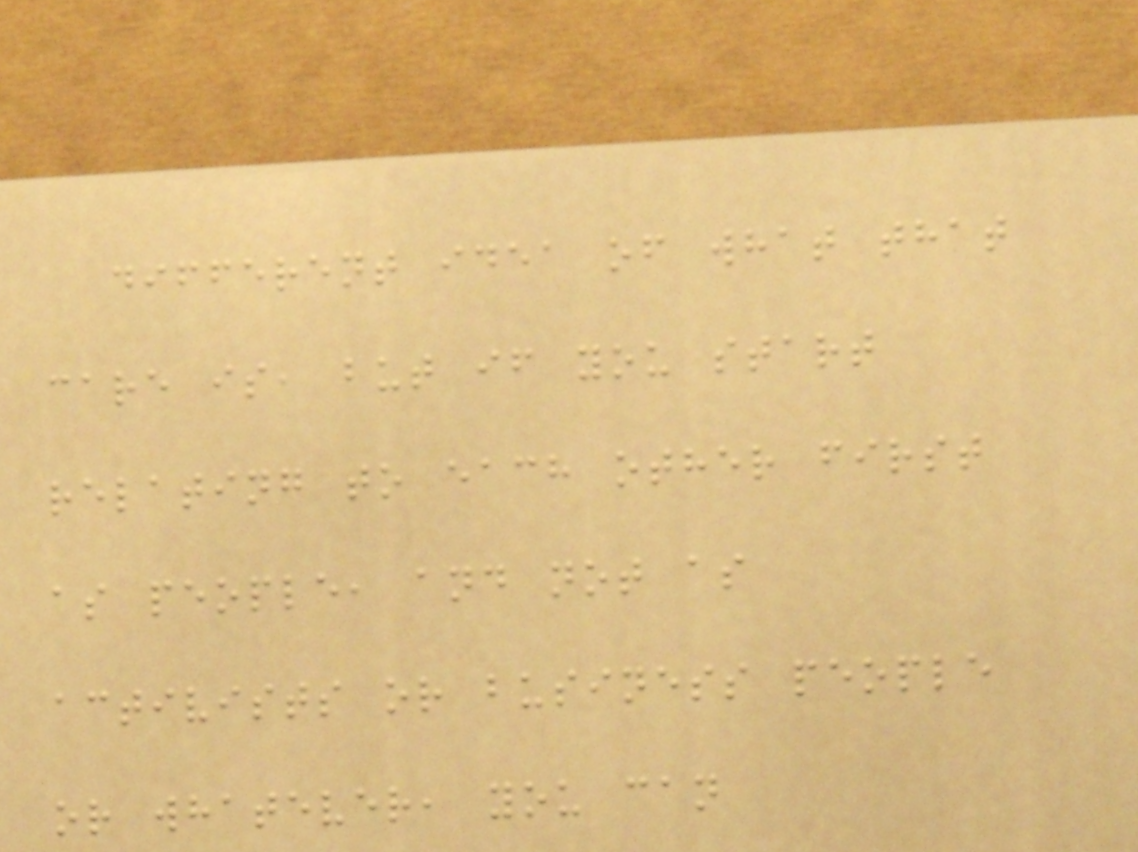different idea of what that
care is, but if you start
relating to each other first
as people, and not as
activists or business people
or whatever, you can
